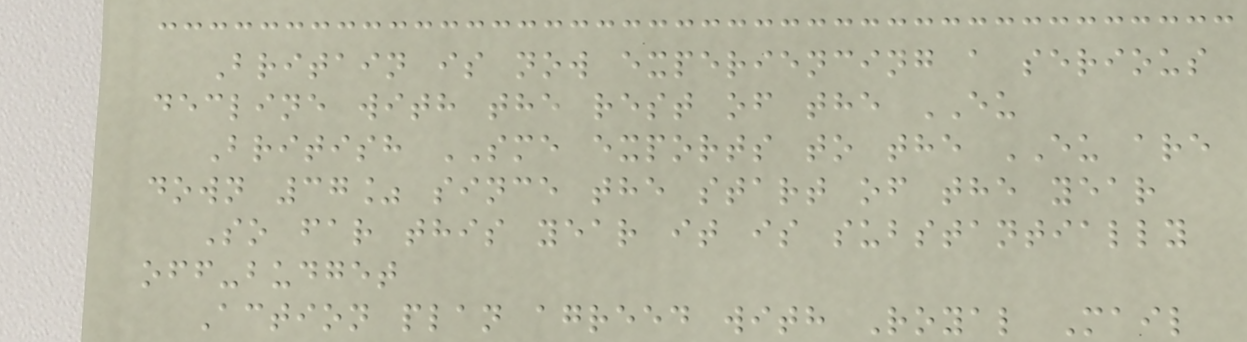Britain is now experiencing a serious
decline with the rest of the EU
British SME exports to the EU are
down 37% since the start of the year
So far this year it is substantially
off-budget
Action plan agreed with Royal Mail
